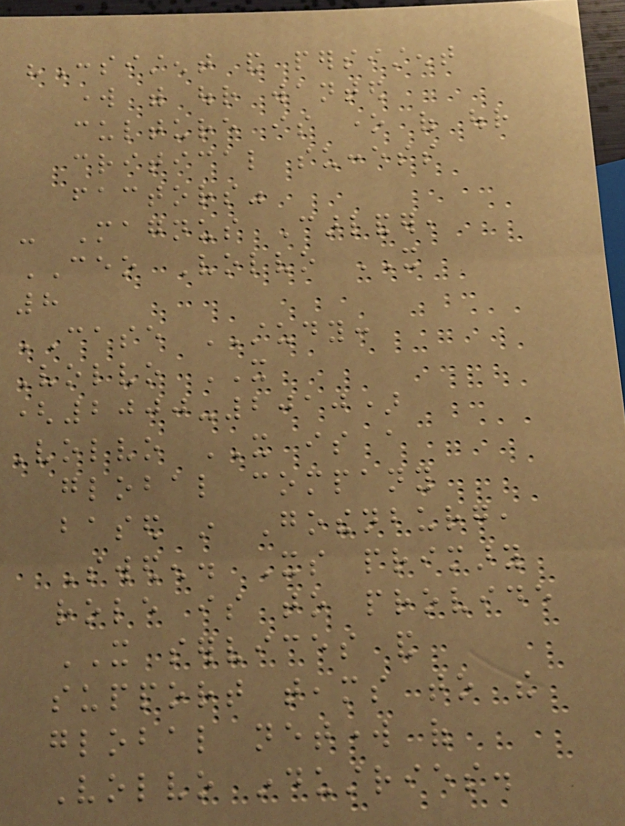"Consistent and persistent
work with our wanted
culture is one of our
critical success
factors"
- Magnus Carlander,
CEO Volvo IT
8
CASE STUDY:
Volvo IT
(2000-2010)
Volvo IT is a
global company
based in Gothenburg,
Sweden. Its primary
role is to provide
IT services and
support teams to the
global network of
Volvo industries.
